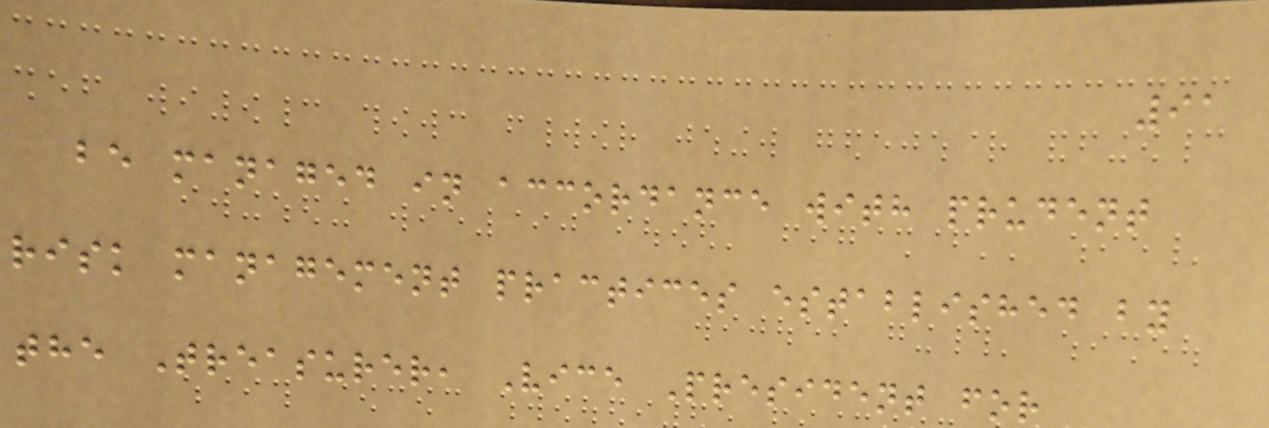91
be managed in accordance with prudent
risk management practices established by
the Treasurer, Vice President for
